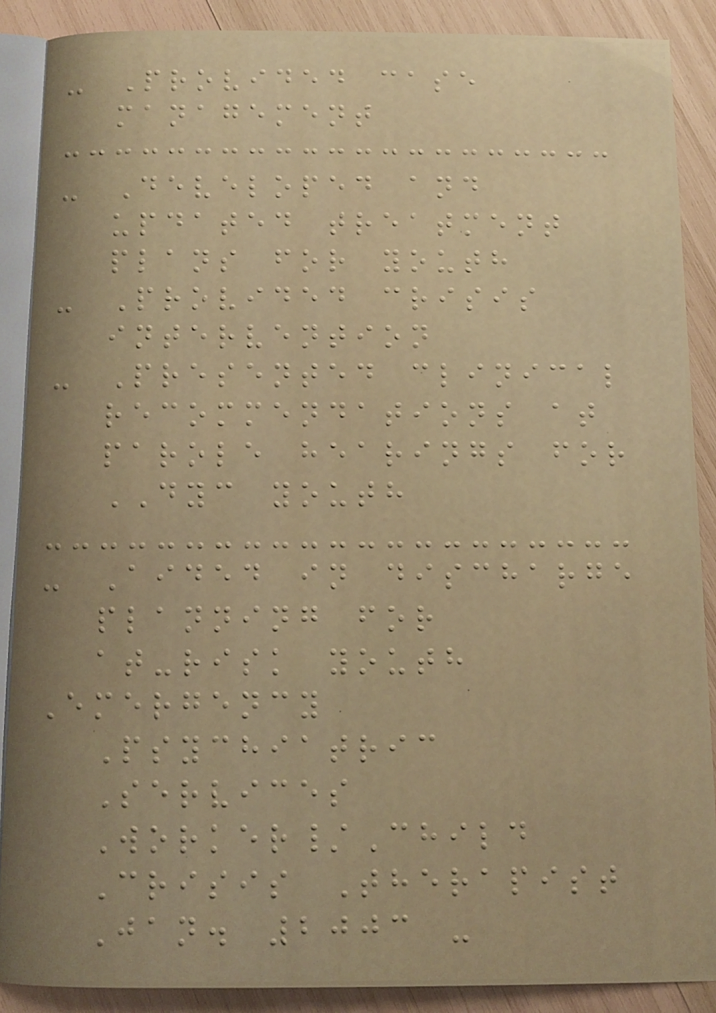- Provided case
management
- Developed and
updated treatment
plans for youth
- Provided crisis
intervention
- Presented clinical
recommendations at
parole hearings for
DYC youth
- Aided in discharge
planning for
at-risk youth
Emergency
Psychiatric
Services
Worker/Child
Crisis Therapist
Jan. 2003 -
